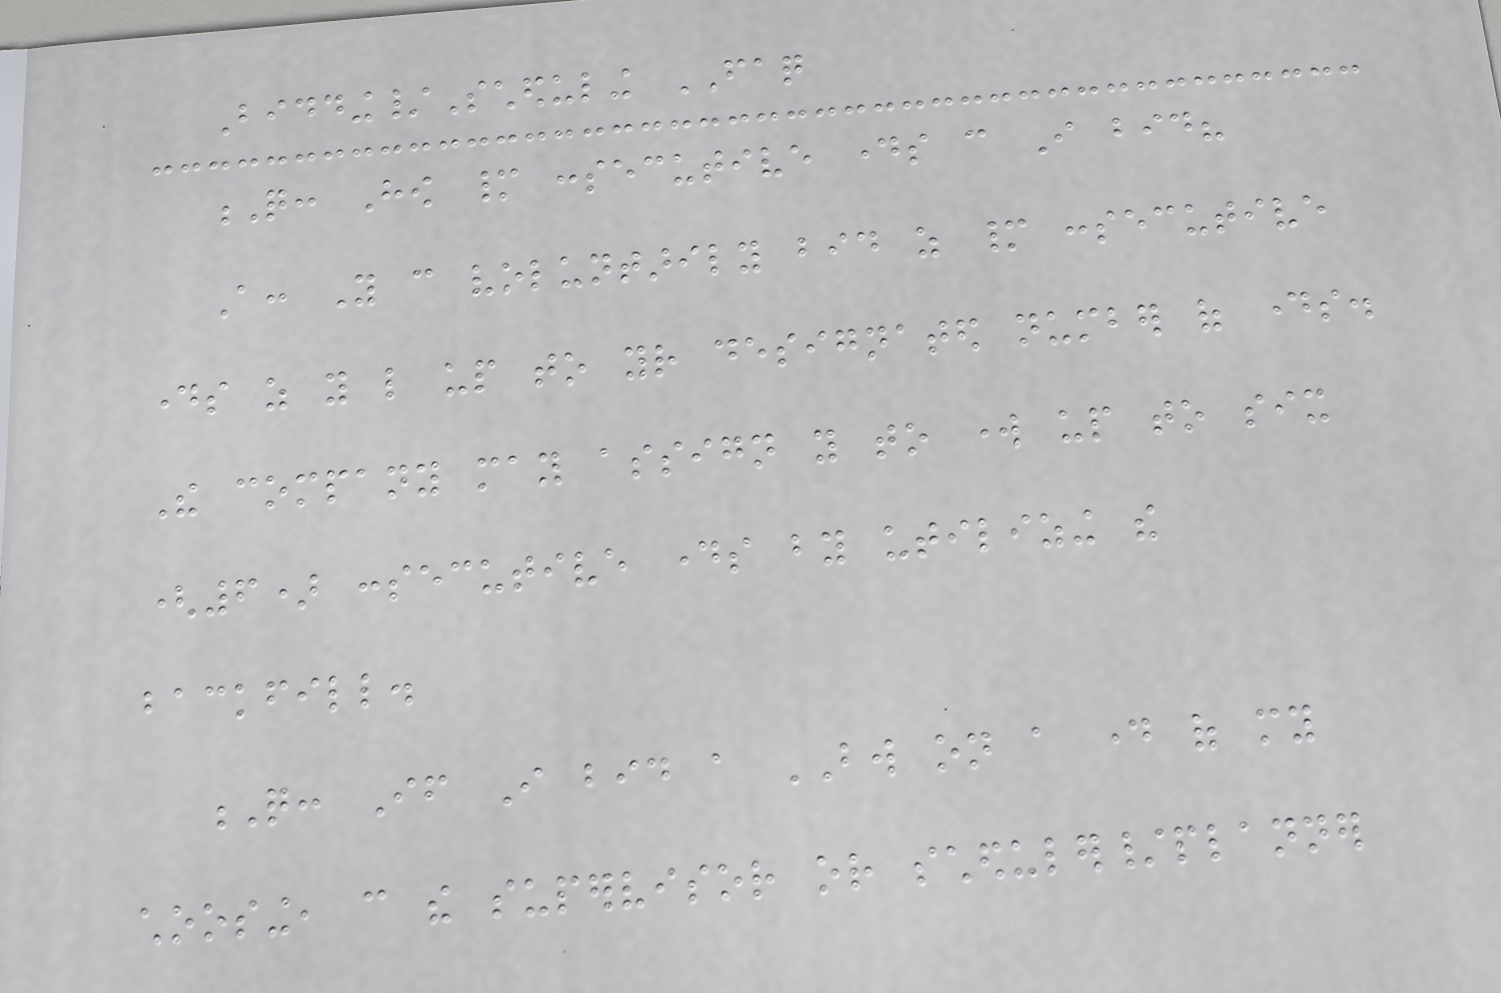Bidding/Scheduling FAQ
Q: How many consecutive days can I bid?
A: You can voluntarily bid as many consecutive
days as you like up to your designated number of days.
The company may assign you to work up to six
(6) consecutive days by utilizing the
backfill.
Q: If I bid a BW on a day of my
choosing, can the supervisor or scheduler/planner
